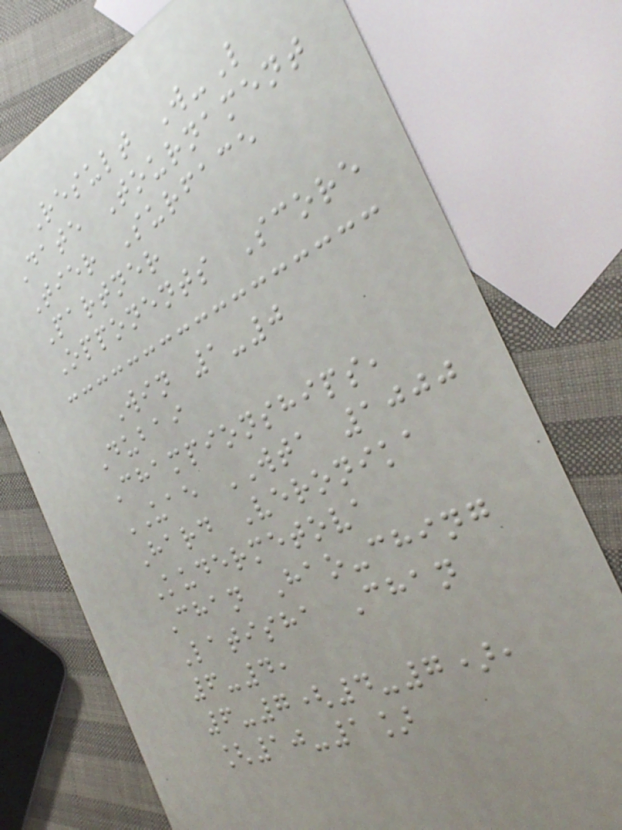Result W-L
Date Tournament
Tier Surface
Partner
Opponents Score
Win 1-0
Dubai
Championships,
UAE WTA 1000
Hard Veronika
Kudermetova
Chan Hao-ching
Latisha Chan
6-4,
6-7(4-7),
[10-1]
